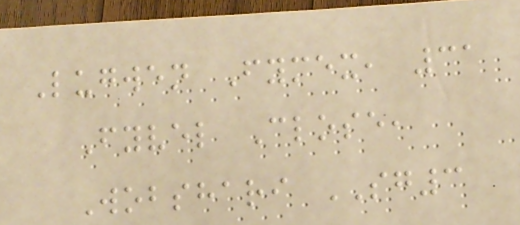Lugwen Fymex, 31
Fyvel Close,
Wobshari SG3
